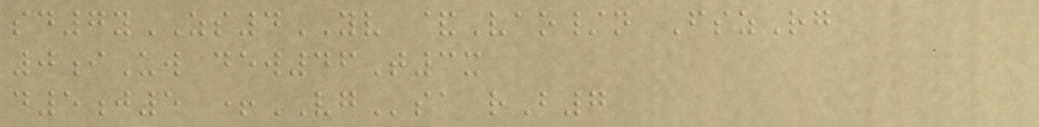sd7yZS4YV &Vao/n FszRg
0iUw dew46T3x
d5j5 +VGsa rB7
